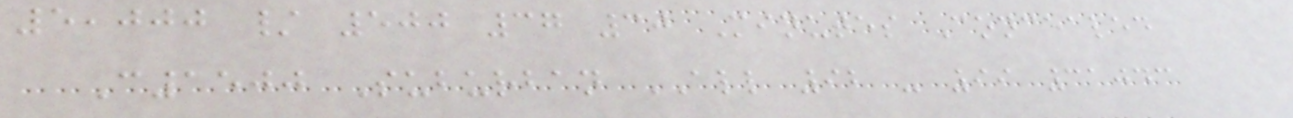5,000 / 500 37 30 Minutes Concealed
C1500 Suburban ALL 92 - 99 31043
